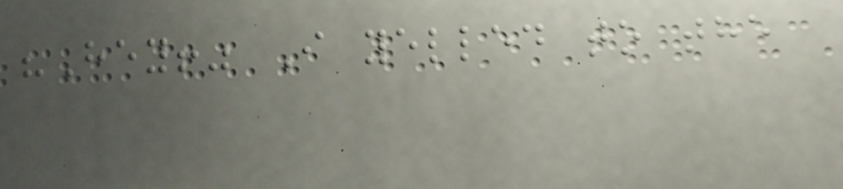"Hey!" I yelled to the
